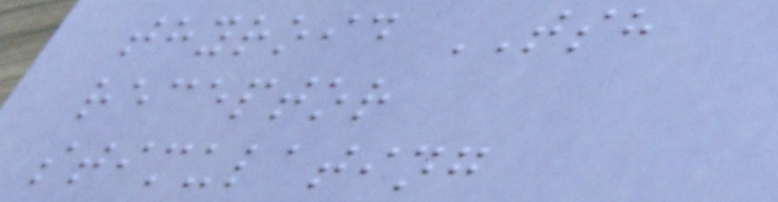thyroid TSH
receptor
stimulating
